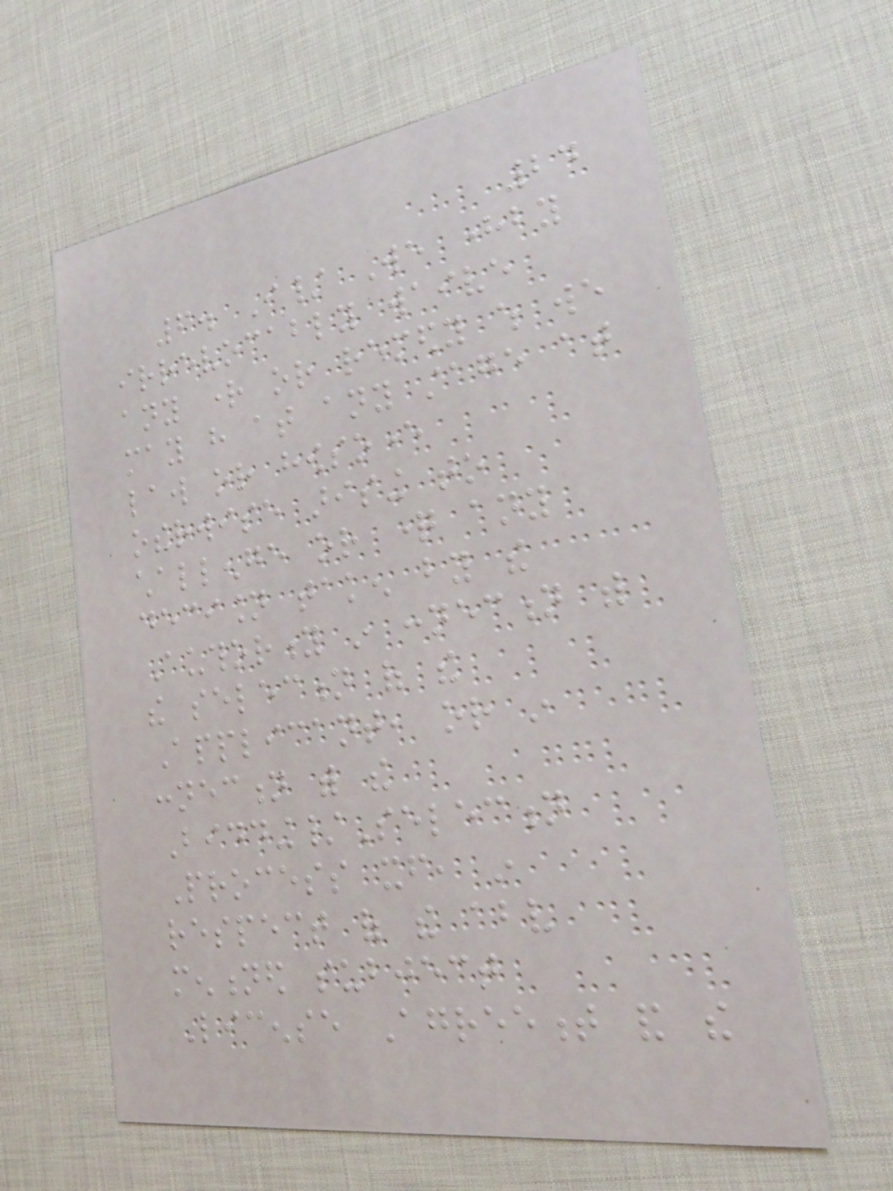24
6. I/ We hereby
irrevocably waive
any right or remedy which we
may have at any stage at
law or howsoever
otherwise arising to
challenge or question any
decision taken by the
Authority in connection with
the selection of the
Applicant, or in
connection with the
Bidding/Selection
Process itself, in
respect of the above
mentioned subject
License Agreement and the
